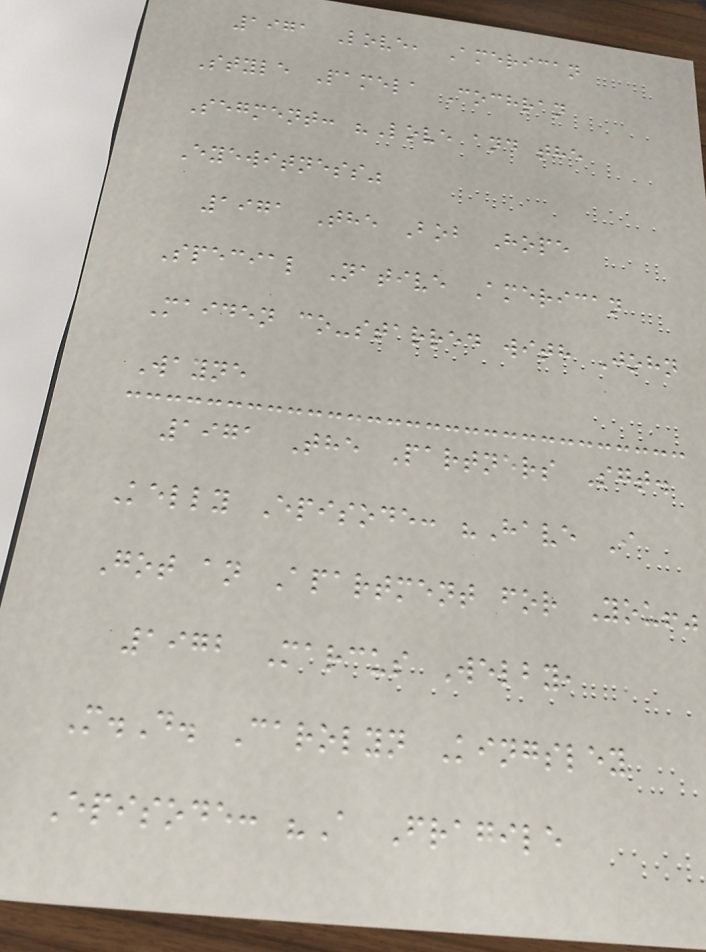1971 Love, American
Style Pamela Cochran
Segment: "Love and the
Eyewitness"
1971 The Bob Hope
Special Native American
Maiden co-starred with John
Wayne
1971 The Partners Sgt.
Kelly Episode: "Have I
Got an Apartment for You!"
1972 Marcus Welby,
M.D. Carolyn Kingsley
Episode: "A Fragile
